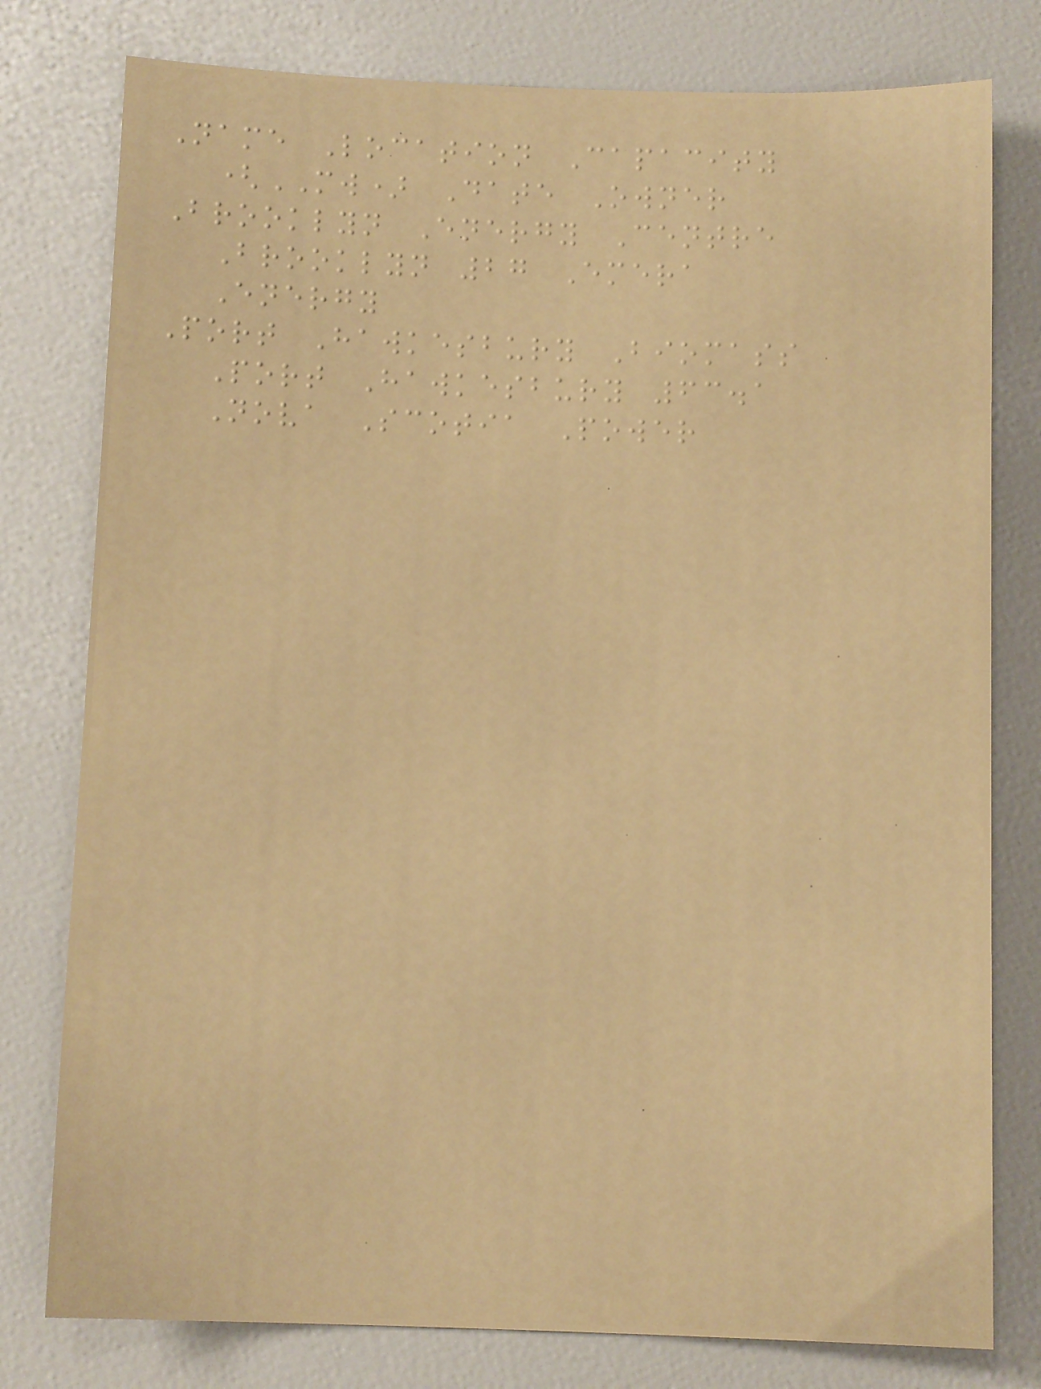Name Location Capacity
(MW) Date Owner
Brooklyn Energy Centre
Brooklyn 27 Emera
Energy
Port Hawkesbury Biomass
Port Hawkesbury 63.1
Nova Scotia Power
